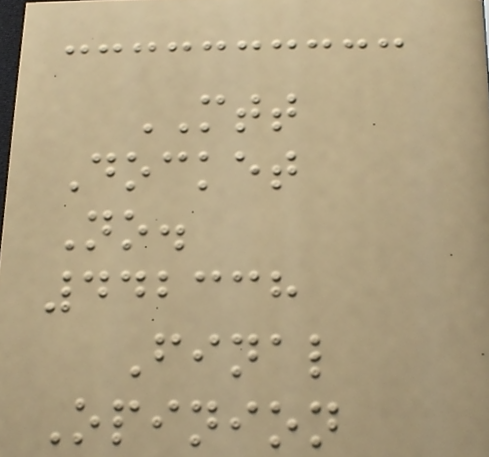MTT
Docket
No.
442338
Final
Opinion
